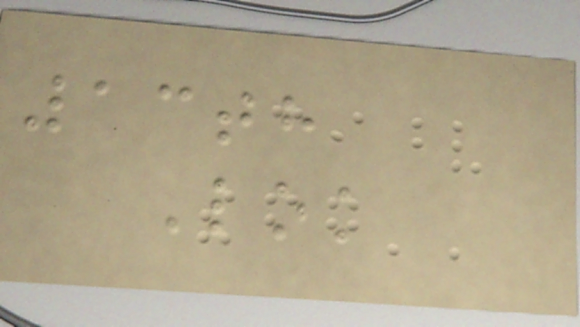13th
Lok
